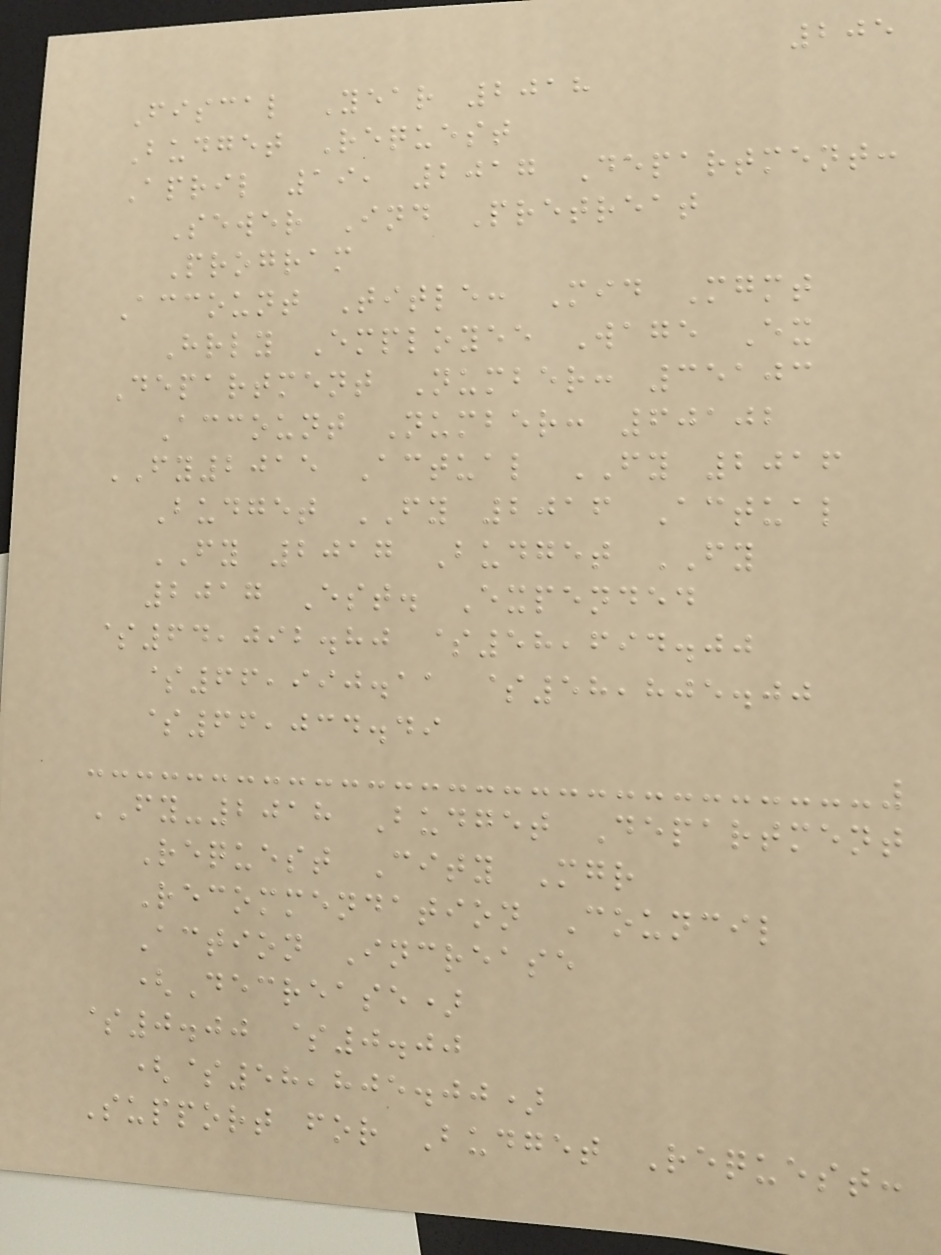205
Fiscal Year 2018
Budget Request
April 19, 2017 Department:
Sewer Ind Pretreat
Program
Account Title: Mid Mgmt
Hrly Employee Wage Ex
Department Number: 35103
Account Number: 60102
FY2015 Actual FY 2016
Budget FY 2016 Actual
FY 2017 Budget FY
2017 Est. Expended
$64,092.80 $58,694.00
$66,990.11 $58,805.00
$66,034.49
FY-2018 Budget Department
Request City Mgr
Recommendation Council
Action Increase
(Decrease)
$0.00 $0.00
($58,805.00)
Support for Budget Request:
